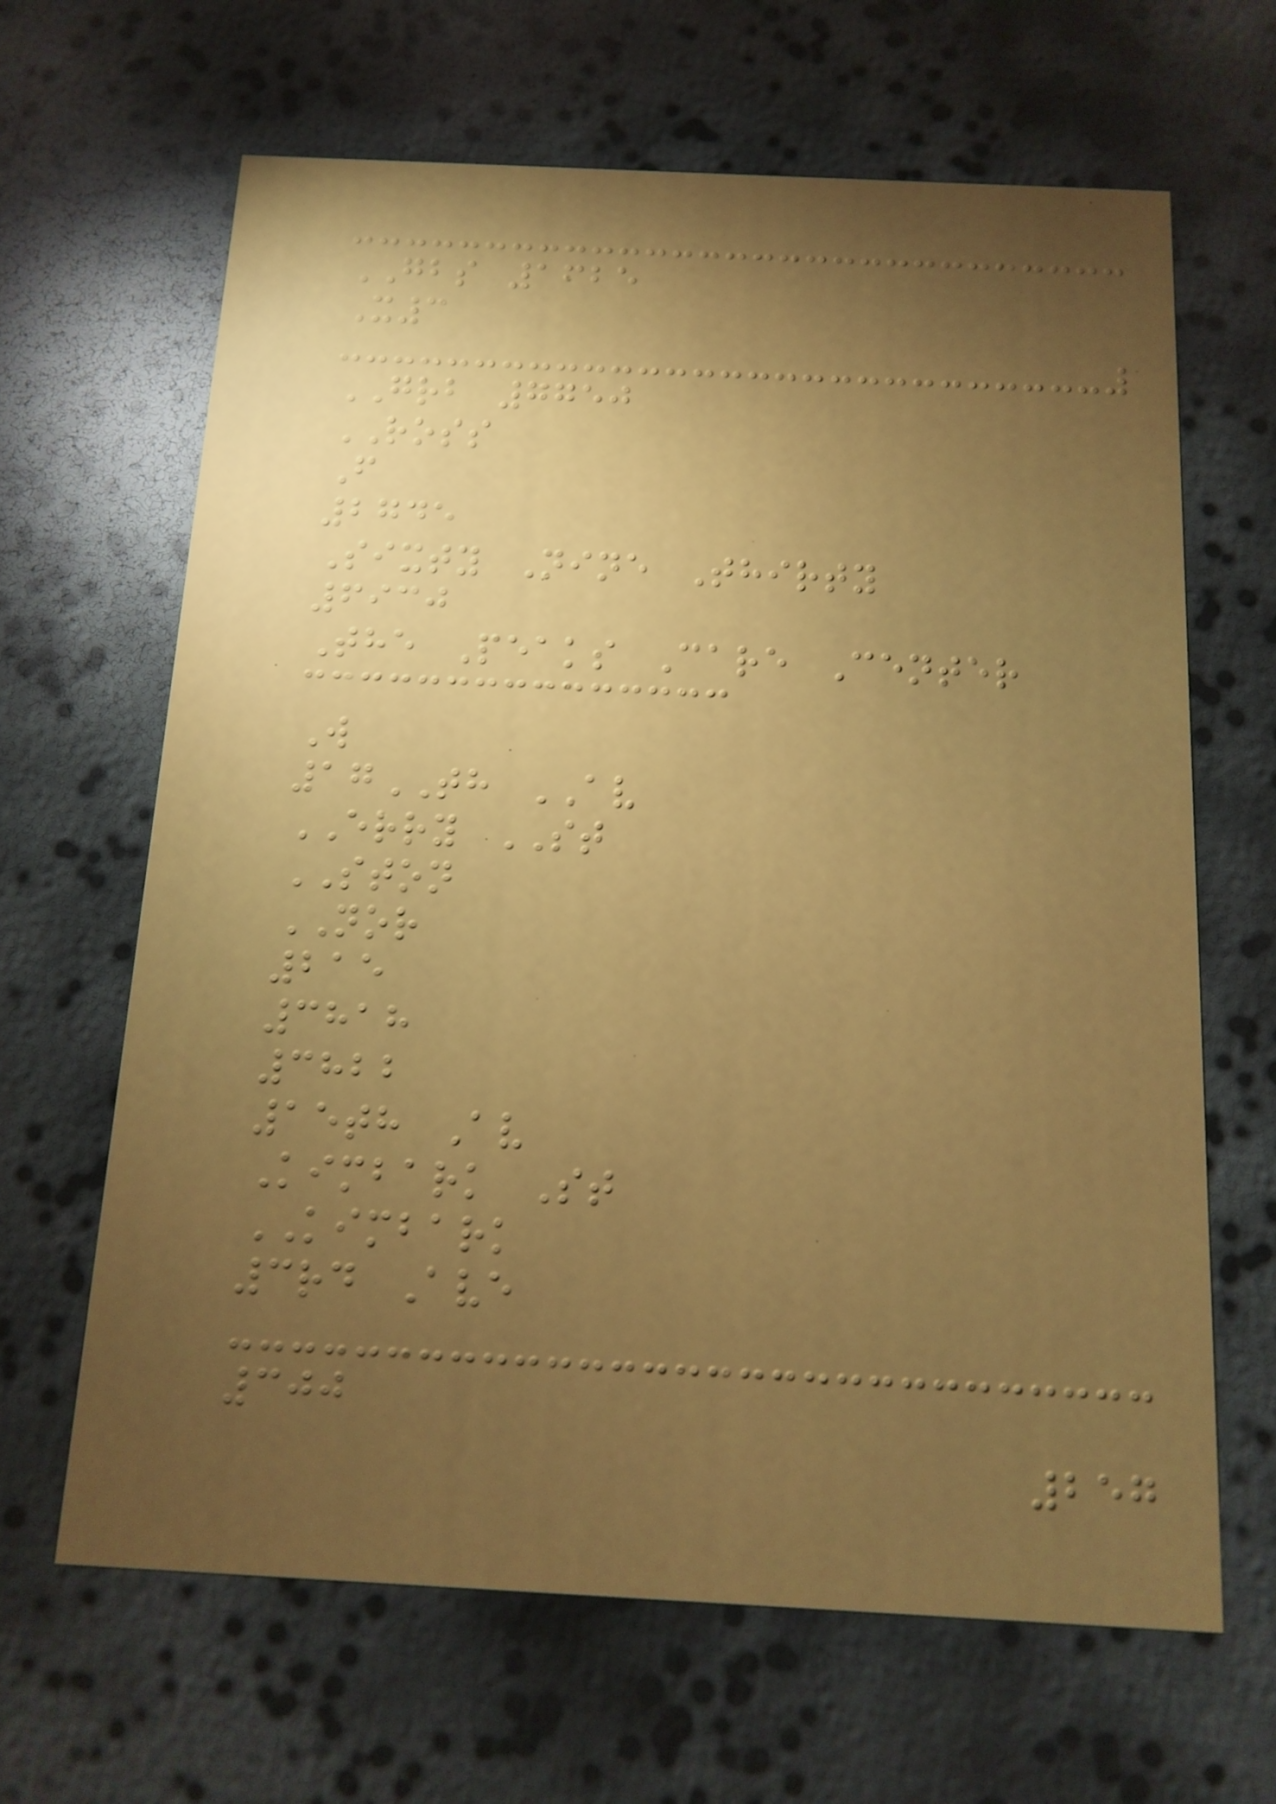GBS 1625
X3
GRB 7750
ROSS
F
2745
Sixty Nine Thirty
6930
The Peaks Care Center
W
17TH AV
ERRY ST
STON
NOR
215
3818
3822
15th Av
Kimbark St
KIMBARK
3rd Ave
300
257
